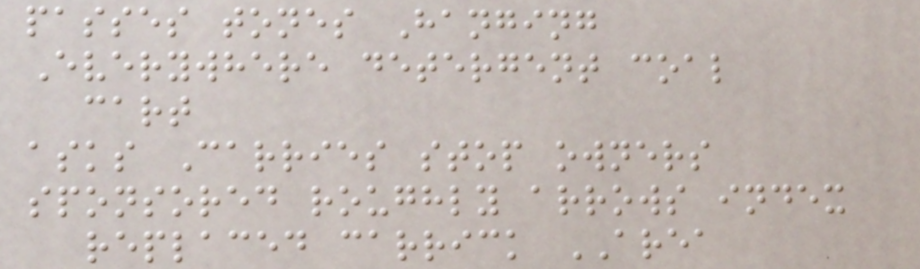passes tones Hanging
Everywhere detergent coal
cart
asks Carries stop owners
sponsored roughly arrows index
replaced carrick AREA
